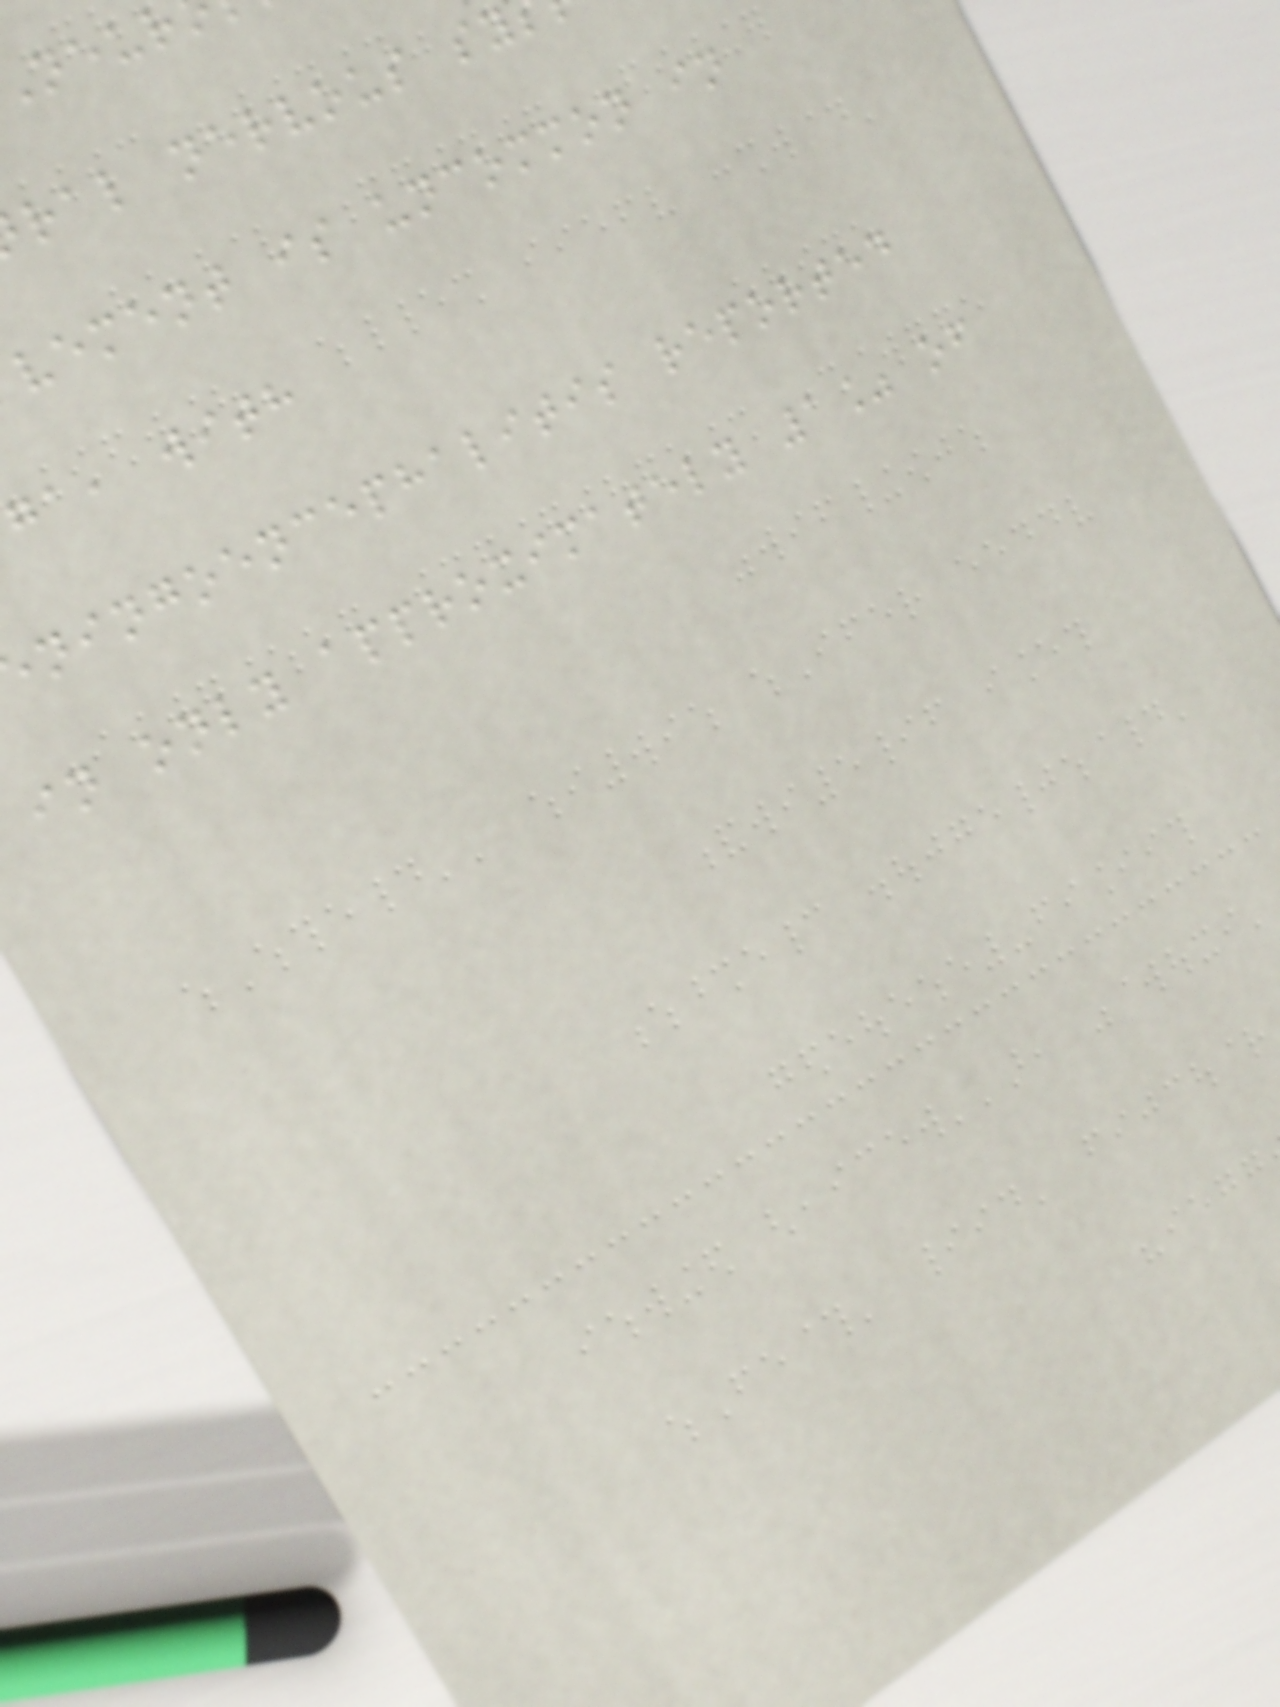ral nervous sy
vement is uncommon in
ga, with
ningoencephalitis reported
in only approximately 1% of
